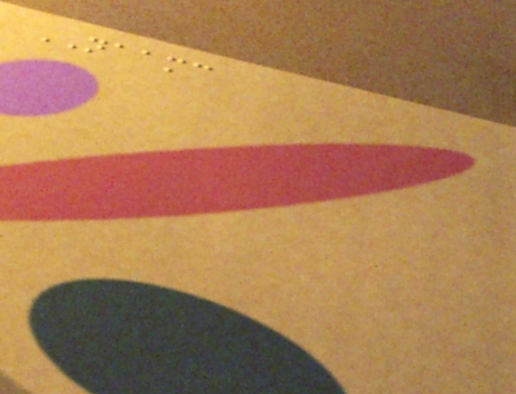NAAMC
